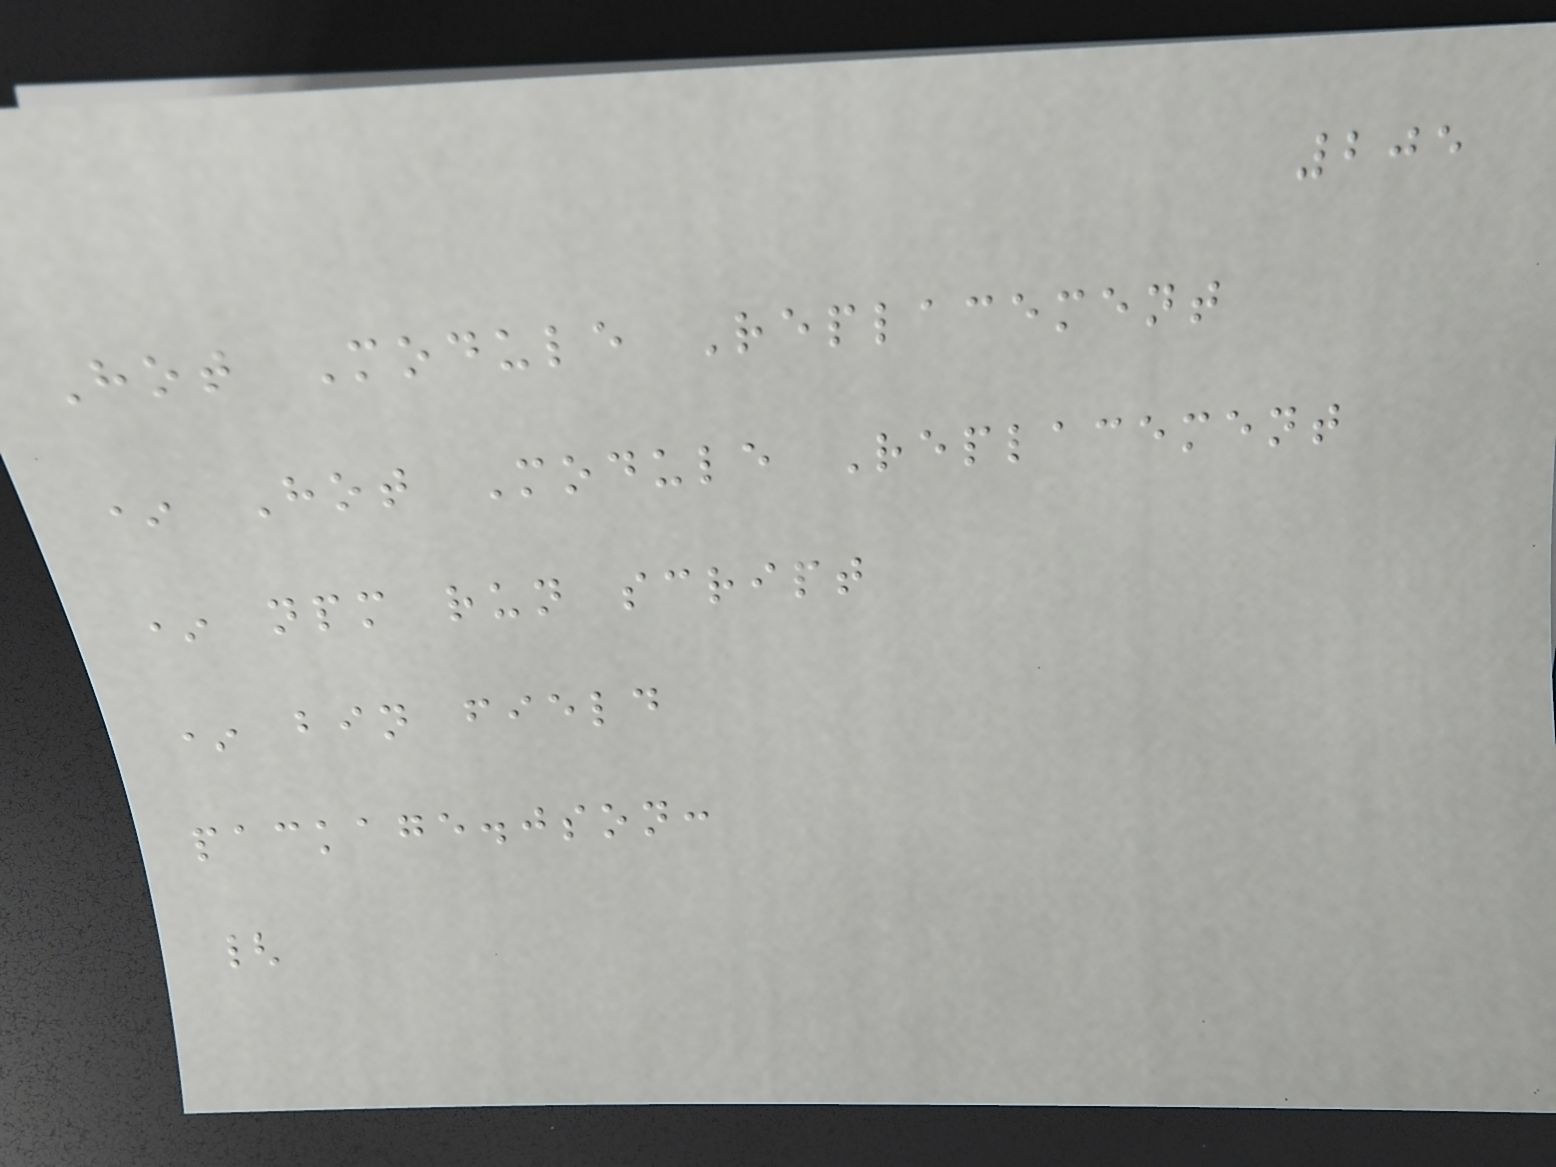205
Hot Module Replacement
* Hot Module Replacement
* npm run script
* bin field
package.json:
{
